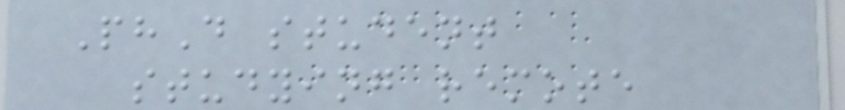PhD student
studying remote
